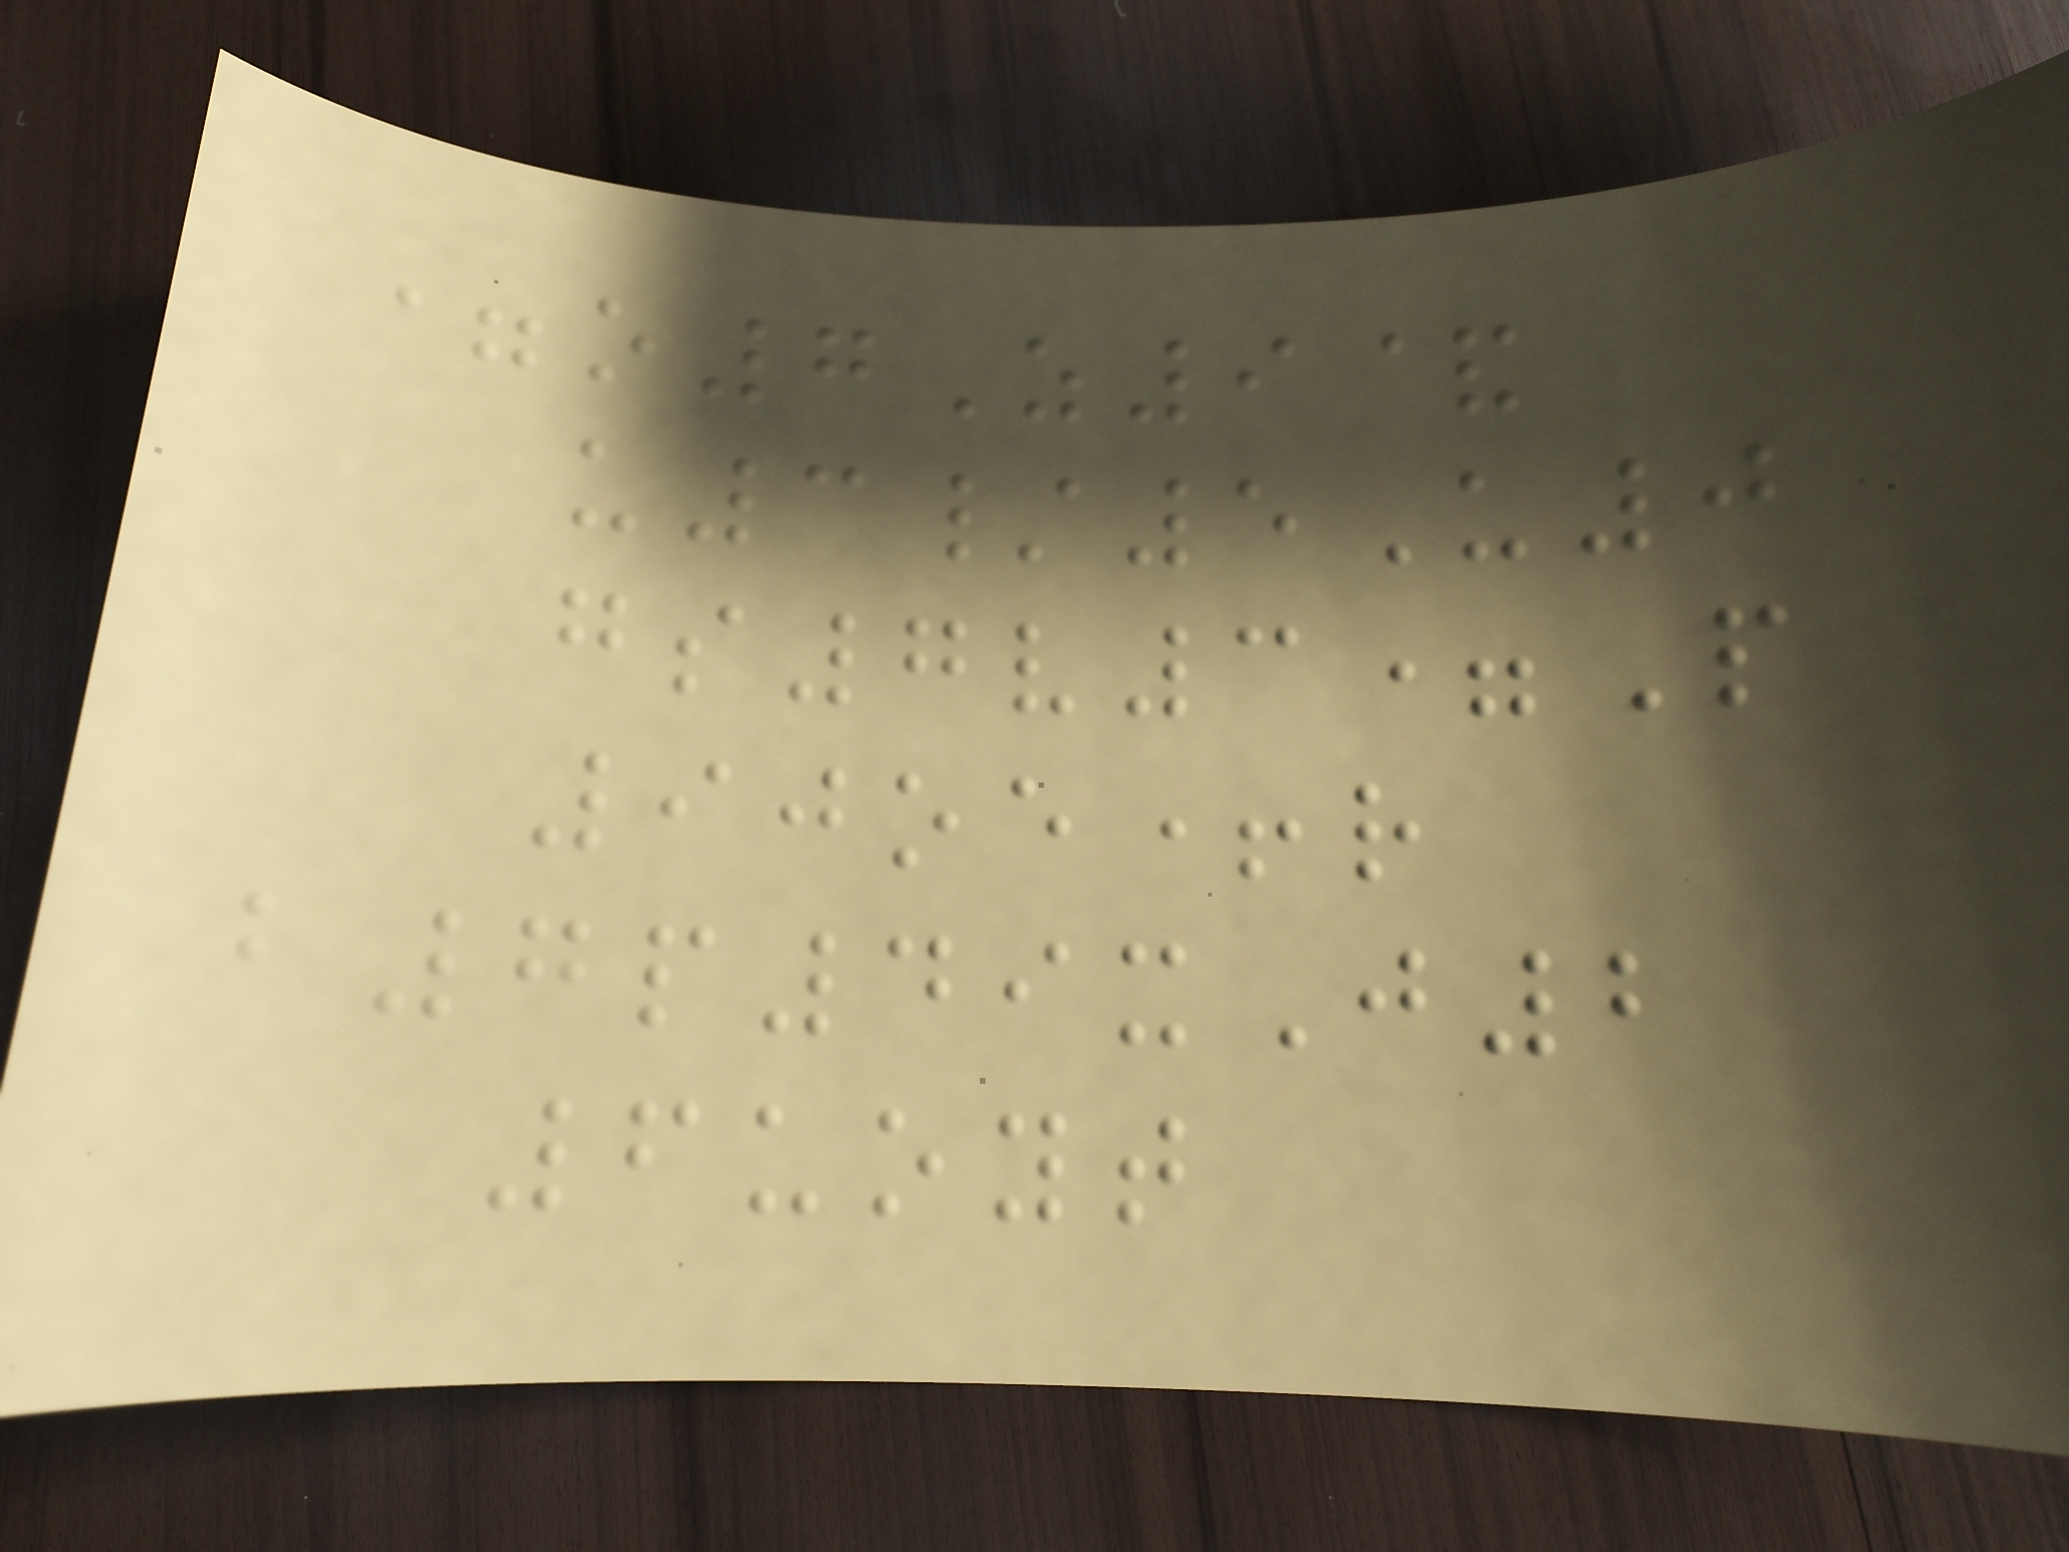=o7Z9&
u3/5U0
gs7v3=P
90oe+r
b7p49xJ2
6uoyt
